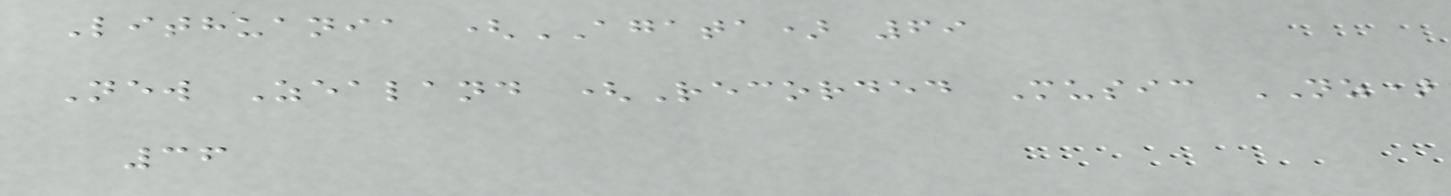Lithuania (AGATA) 69
New Zealand (Recorded Music NZ)
36
